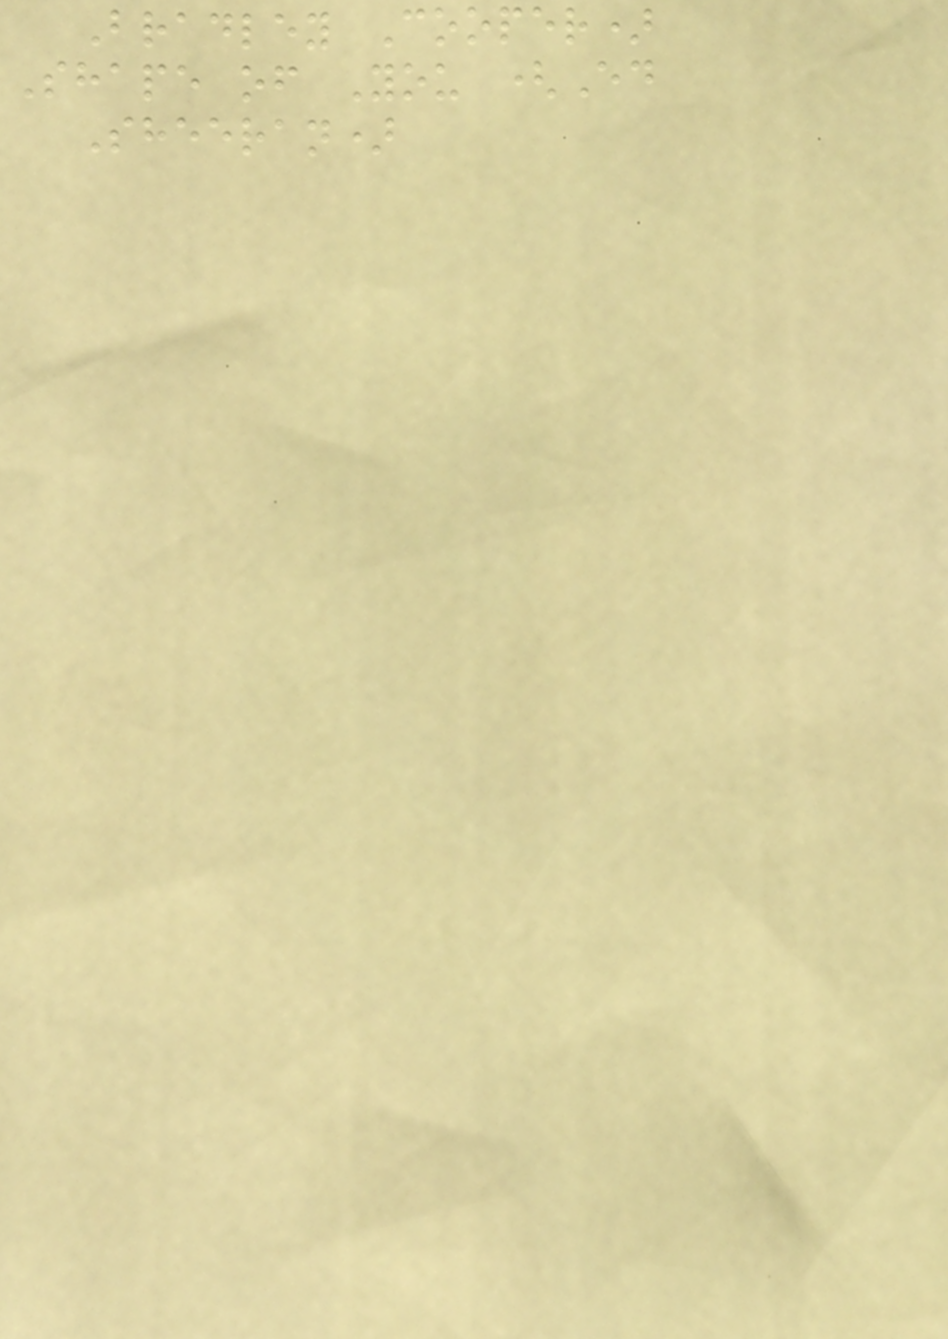Bradley Cooper)
Shape of You (Ed
Sheeran)
